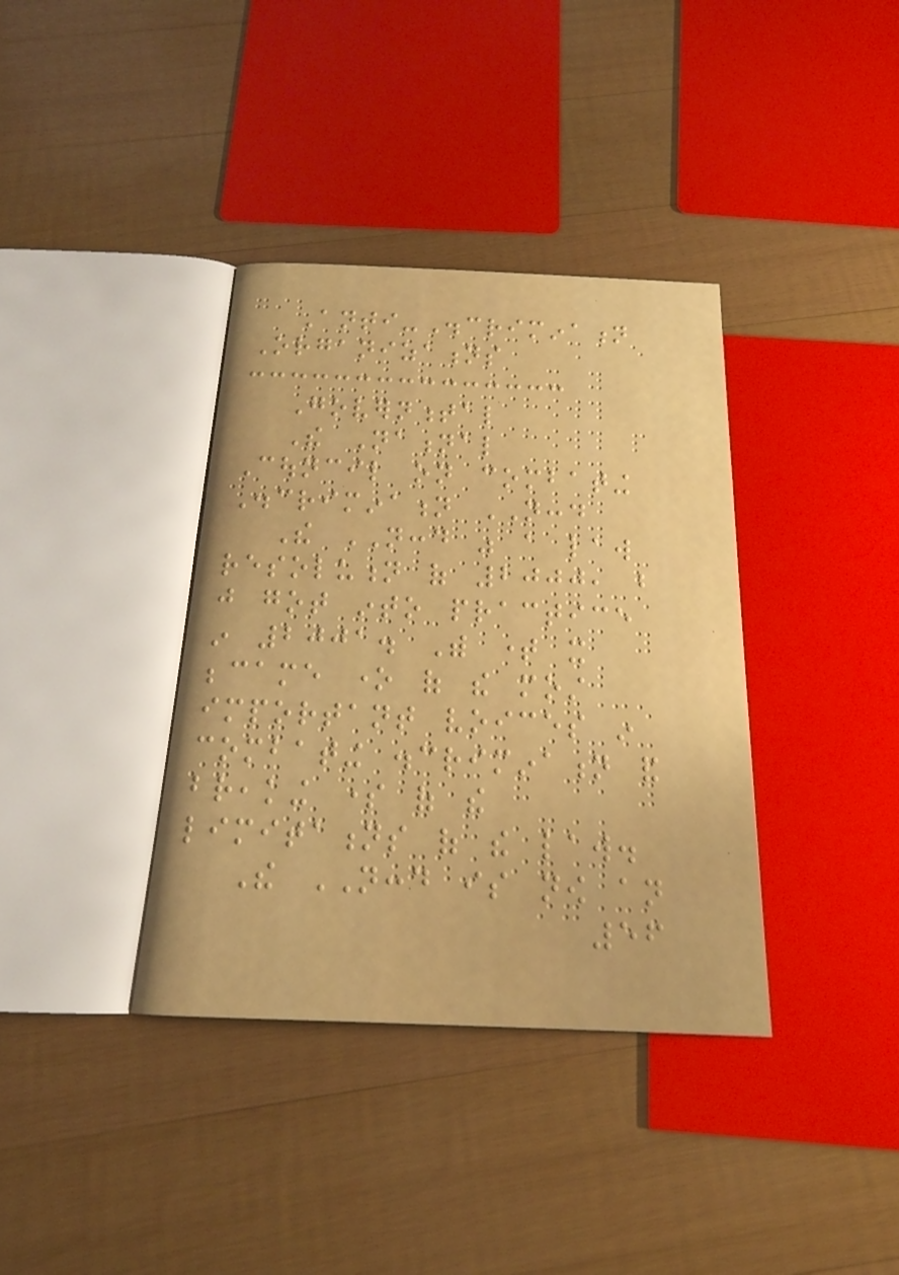Anti-Discrimination
Organizations
Governmental
The National
Council on combating
Discrimination NCCD
The NCCD was a law
resolution of 2000, but
just got into practice
in 2001. With time it
became one of the most
important voices in
combating discrimination and
breaking some of the
limitations of the law.
The NCCD is now an
56
